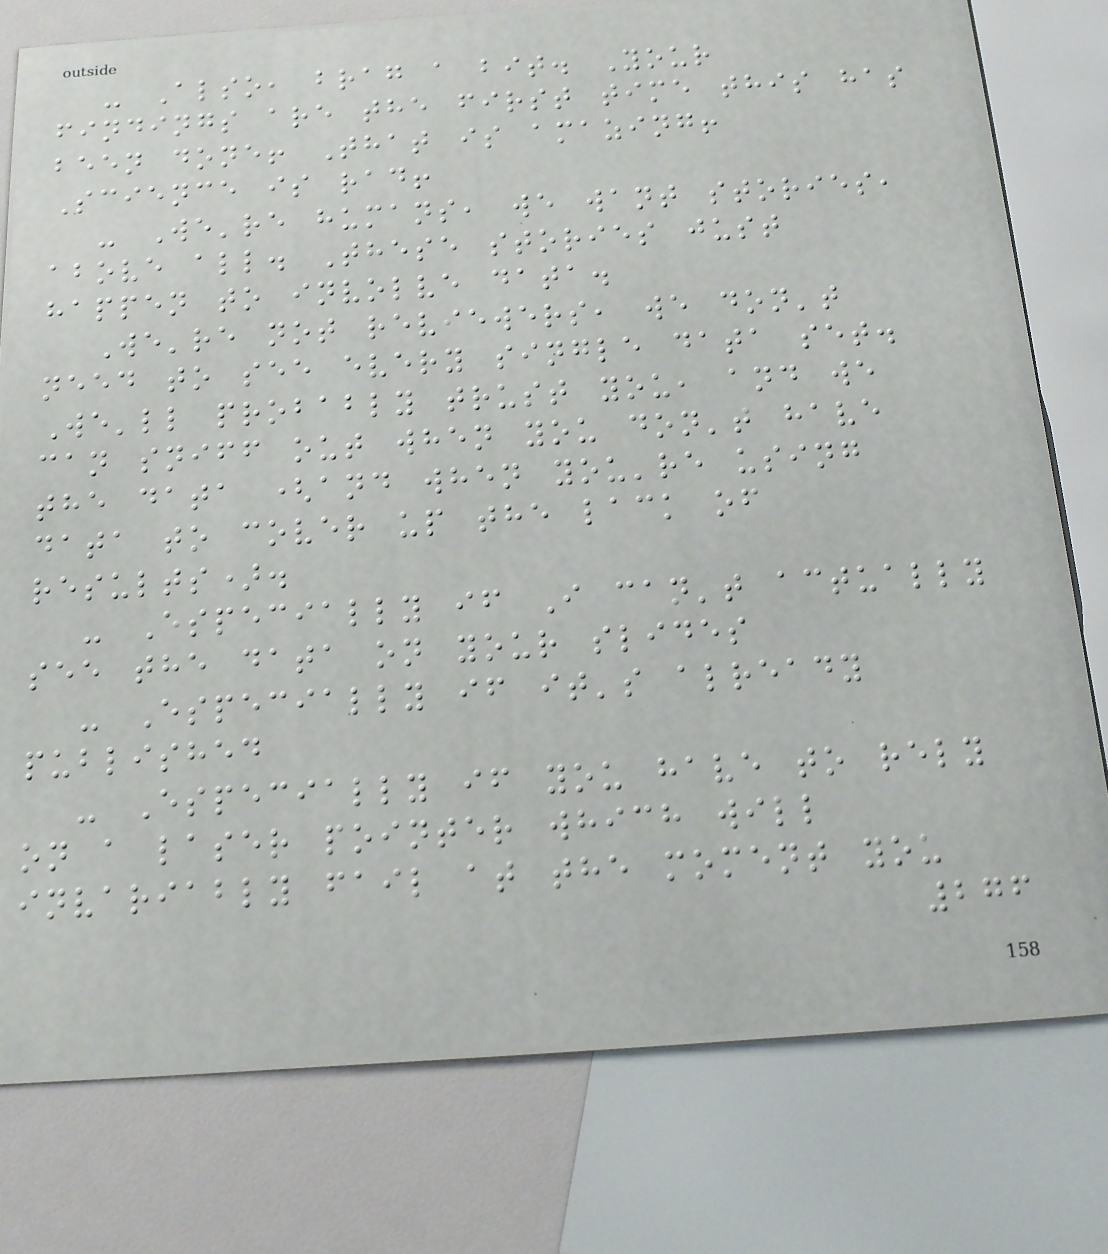- Also, brag a bit. Your
findings are the first time this has
been done! That is amazing!
Science is rad!
- We're humans, we want stories,
above all. These stories just
happen to involve data.
We're not reviewers, we don't
need to see every single data set.
We'll probably trust you, and we
can sniff out when you don't have
the data (and when you're using
data to cover up the lack of
results).
- Especially if I can't actually
see the data on your slides
- Especially if it's already
published
- Especially if you have to rely
on a laser pointer which will
invariably fail at the moment you
276
